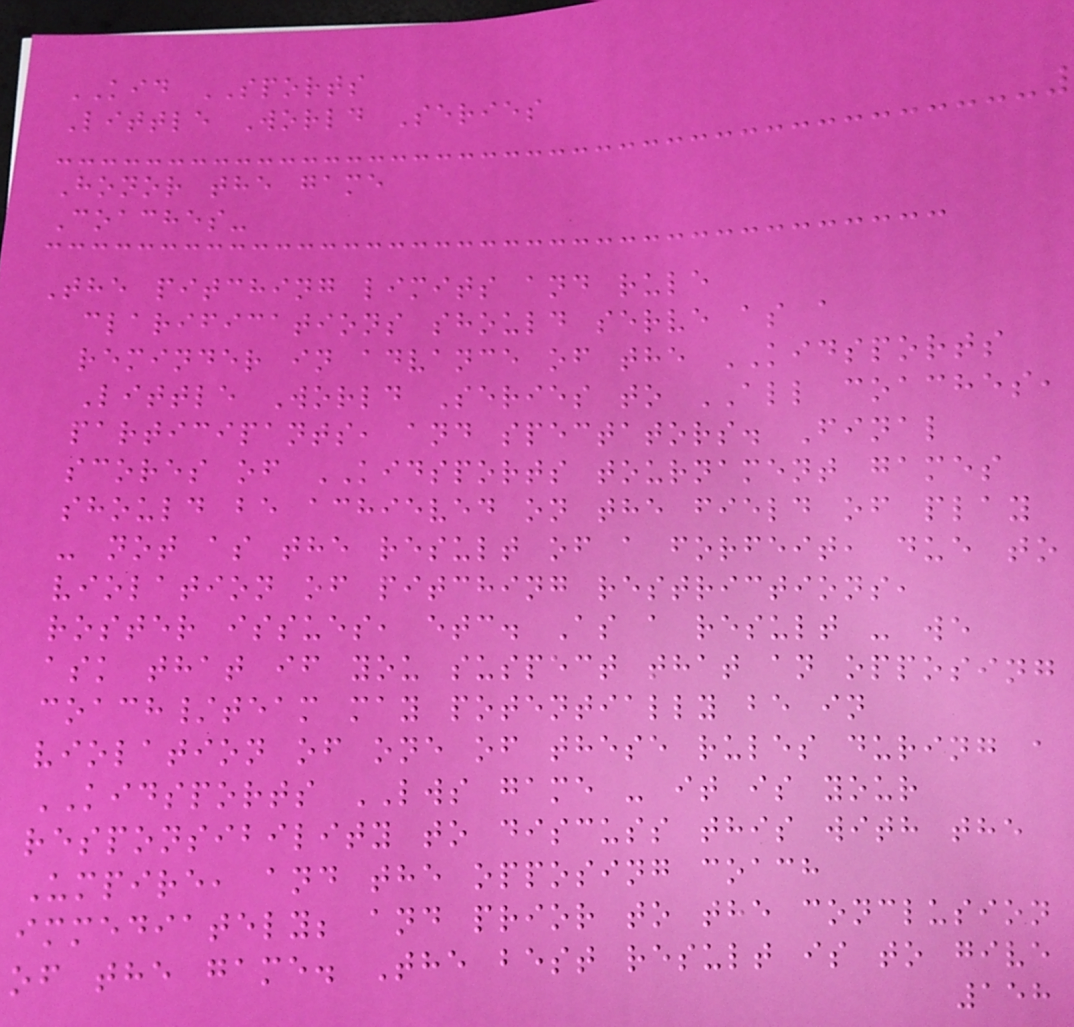KID SPORTS
Little World Series
Honor the game
Coaches-
The pitching limits and rule
clarifications should serve as a
reminder in advance of the KIDSPORTS
Little World Series to ALL coaches,
participants, and spectators. Final
scores of KIDSPORTS tournament games
should be achieved on the field of play
- not as the result of a forfeit, due to
violation of pitching restrictions,
roster issues, etc. As a result - we
ask that if you suspect that an opposing
coach/team may potentially be in
violation of one of these rules during a
KIDSPORTS LWS game - it is your
responsibility to discuss this with the
Umpire, and the opposing coach
immediately; and prior to the conclusion
of the game. The best result is to give
158
